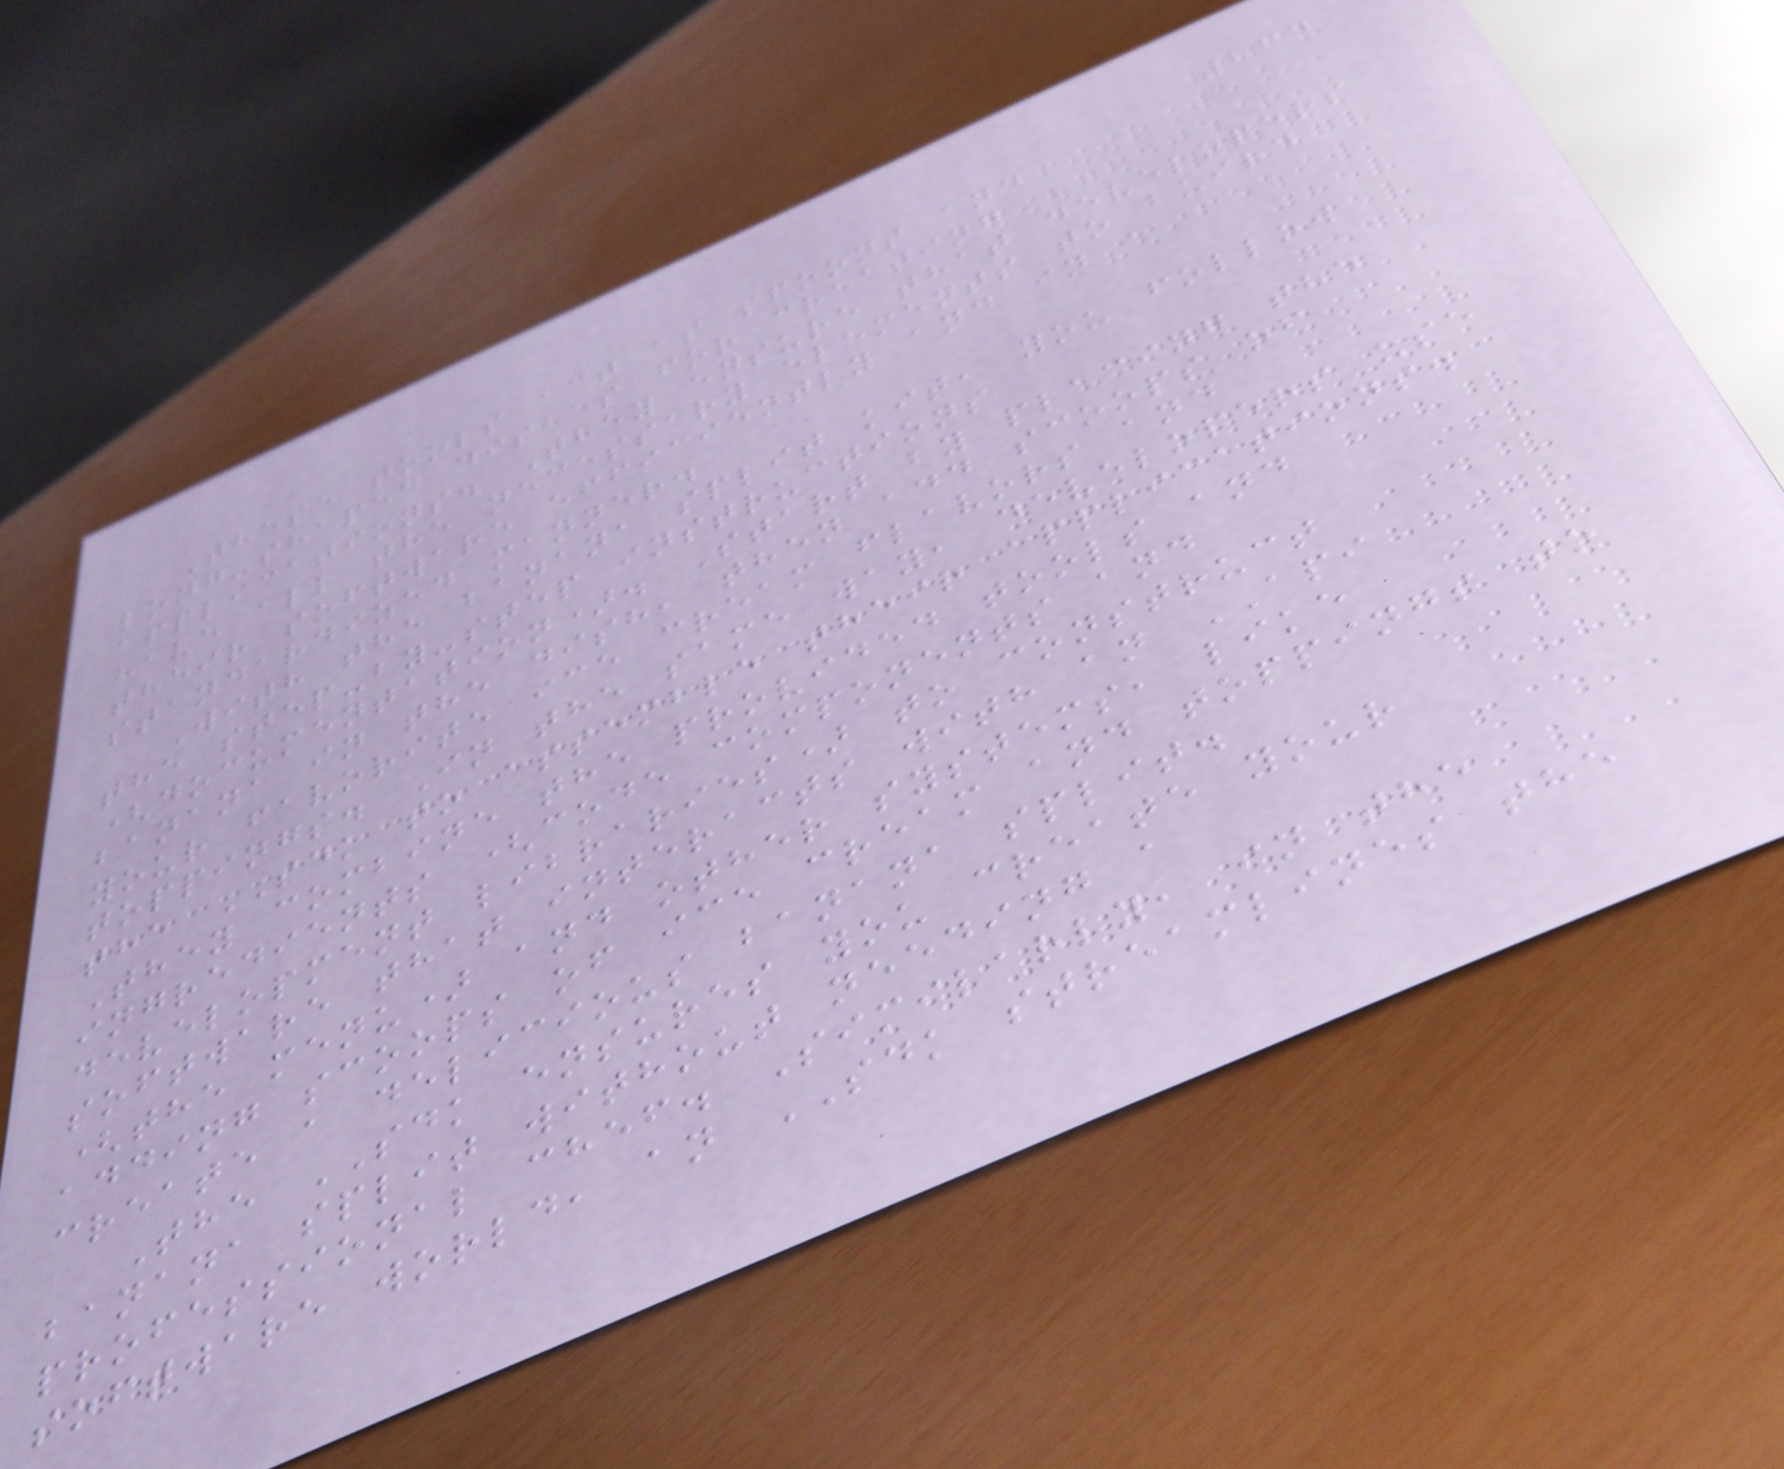264
These tools act as spoons and
long-shaped dishes for creating
applications. They ensure that developers
have all the necessary elements to build
their software efficiently and in a
standardized manner.
With the banana split kit, you follow
the step-by-step instructions
(documentation). Start by placing the
banana in the dish, then add scoops of
your favorite ice cream flavors and
toppings. In the same way, developers use
the SDK to assemble their applications.
They combine the provided tools and
ingredients (code components and
development libraries) to construct
software that interacts with an API
(the menu) and other systems, like
adding scoops of ice cream and toppings to
create a delicious banana split.
The SDK ensures you create your
banana split without needing a
professional chef. Similarly, in the
software world, an SDK streamlines the
